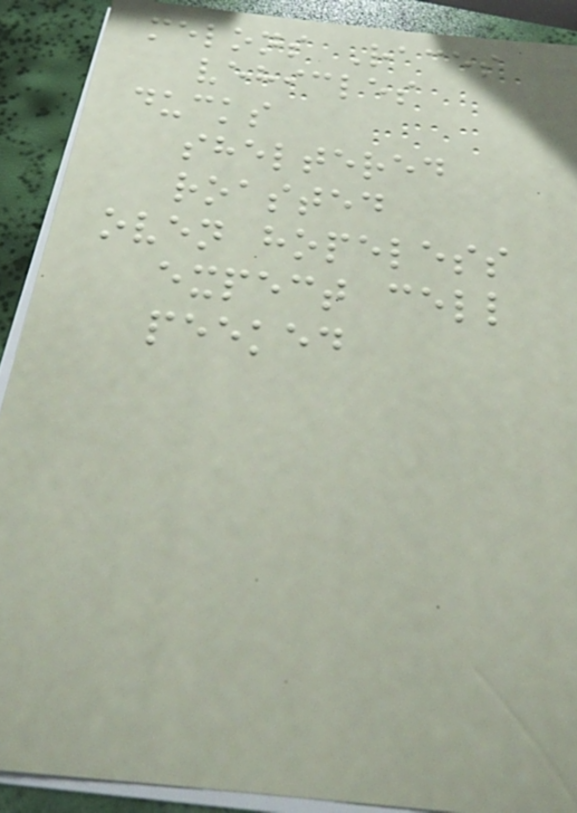melons Races
vehicles
ducks
sheltered
roasted
oven hopeless
expect cell
peeked
